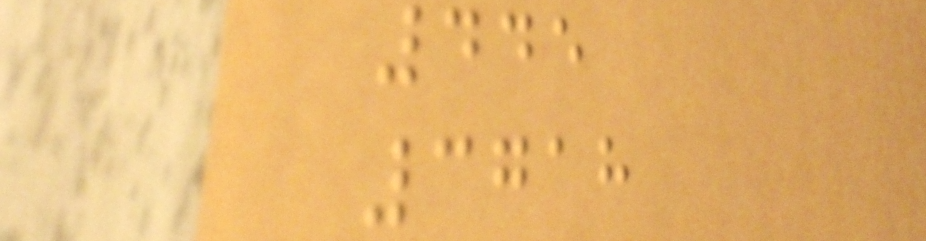445
3718
